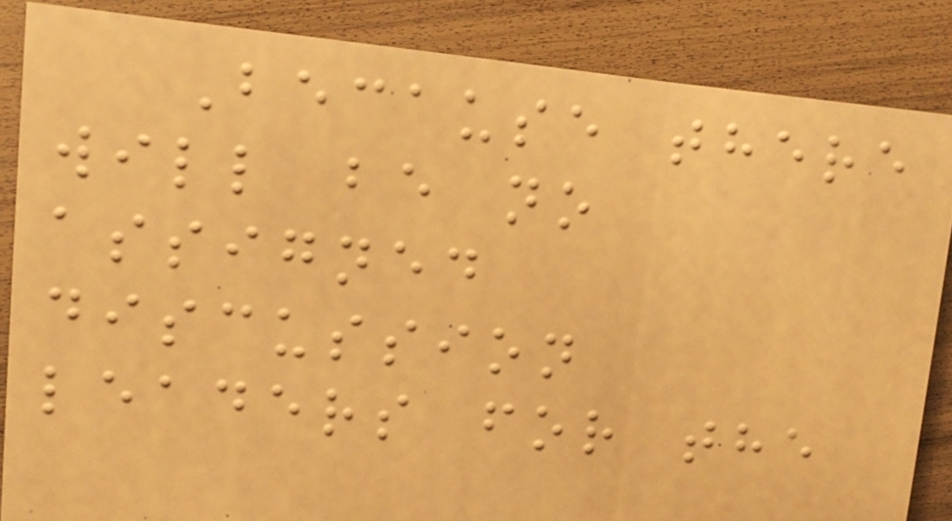Because there
will be no
assigned
discussion
leaders for the
